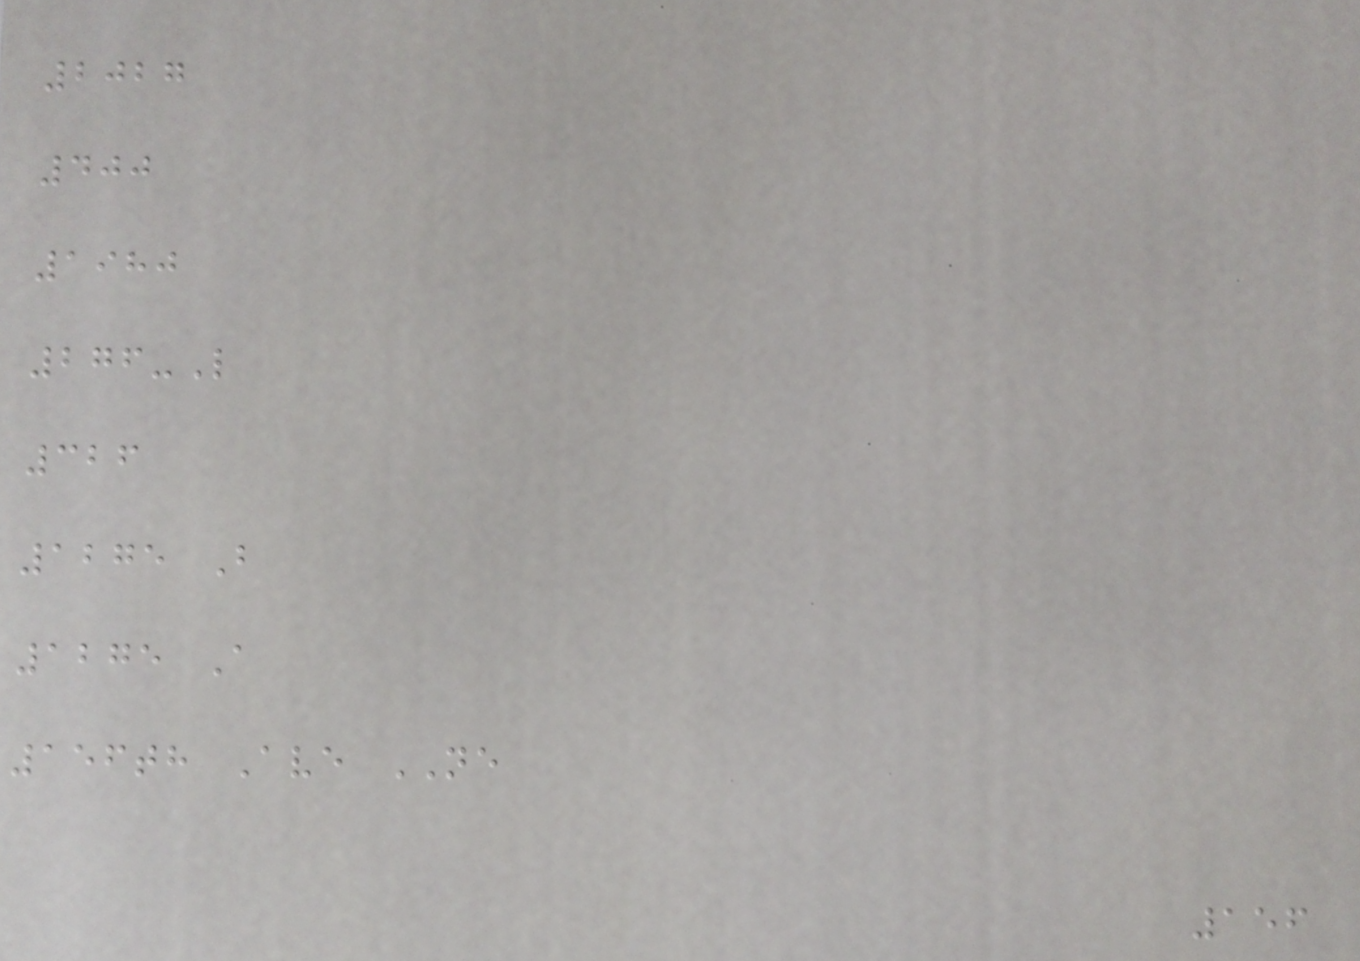2027
400
1980
276-L
326
1275 B
1275 A
156th Ave NE
156
